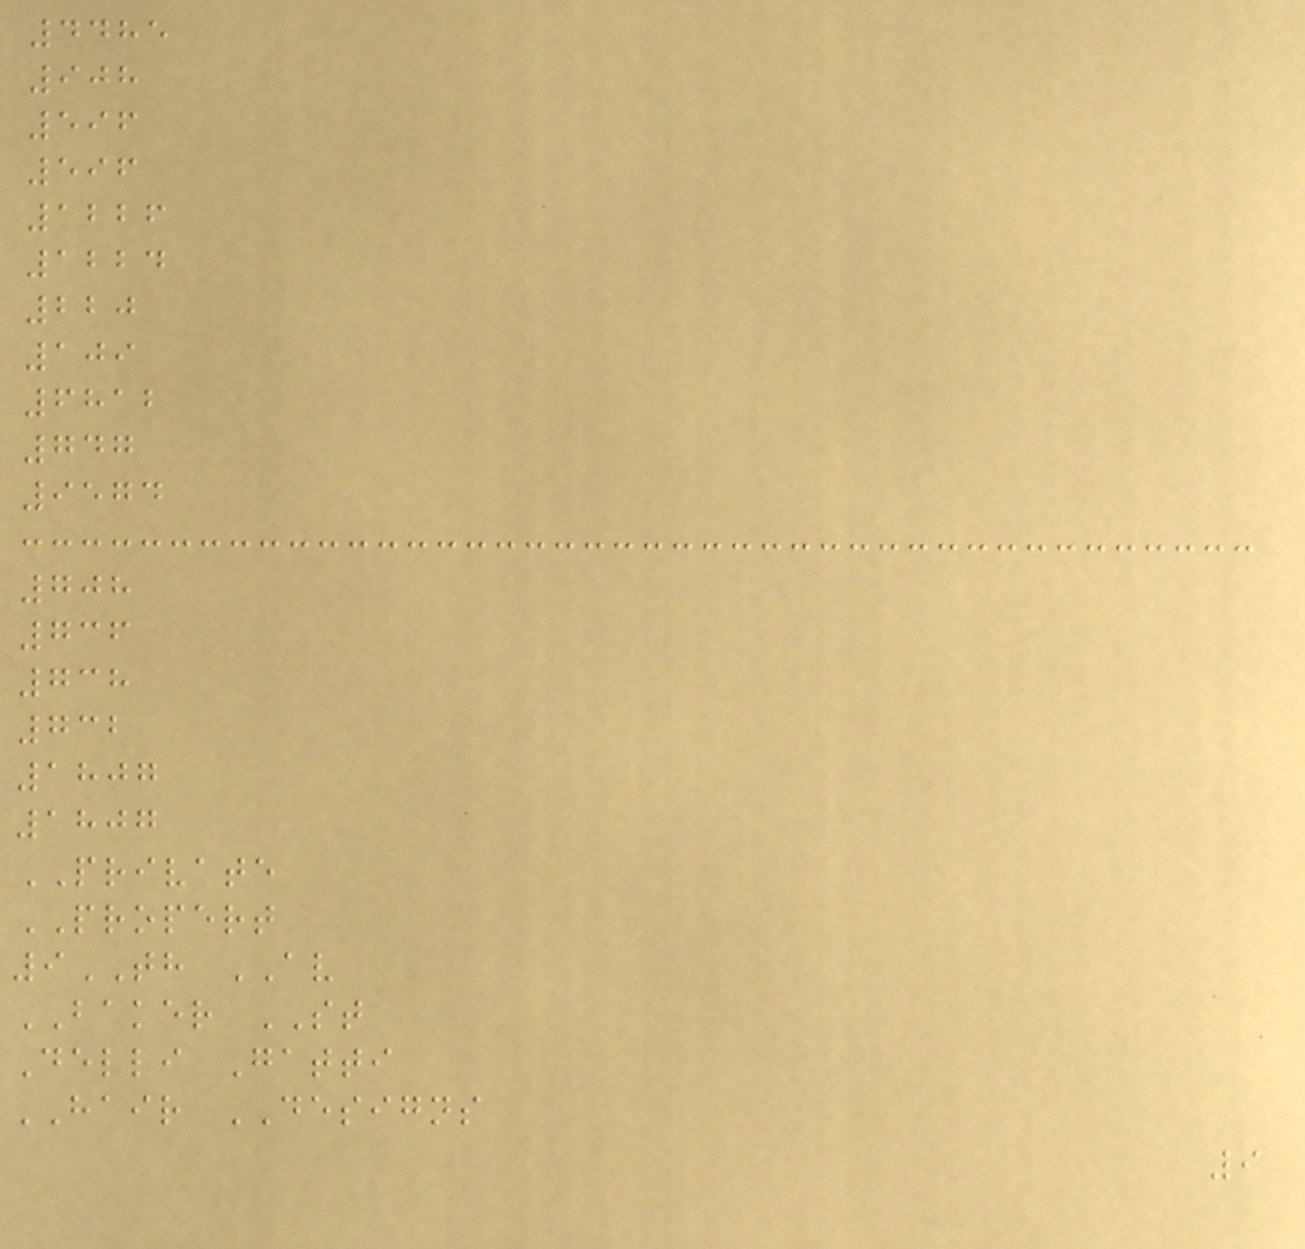4485
908
596
596
1226
1224
220
109
6812
747
9574
708
736
738
732
1807
1807
PRIVATE
PROPERT
9TH AV
BAKER ST
Delli Gatti
HAIR DESIGNS
9
